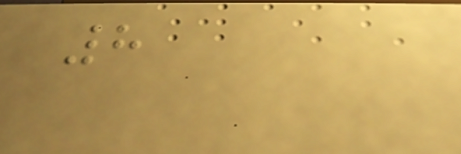8
